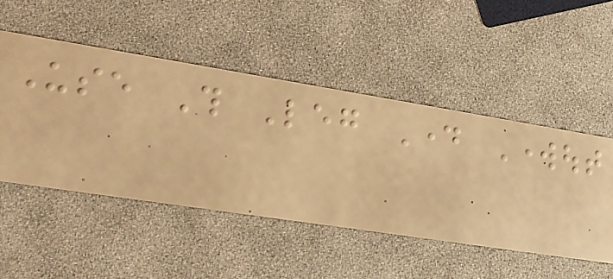Use This Leg Day Workout
